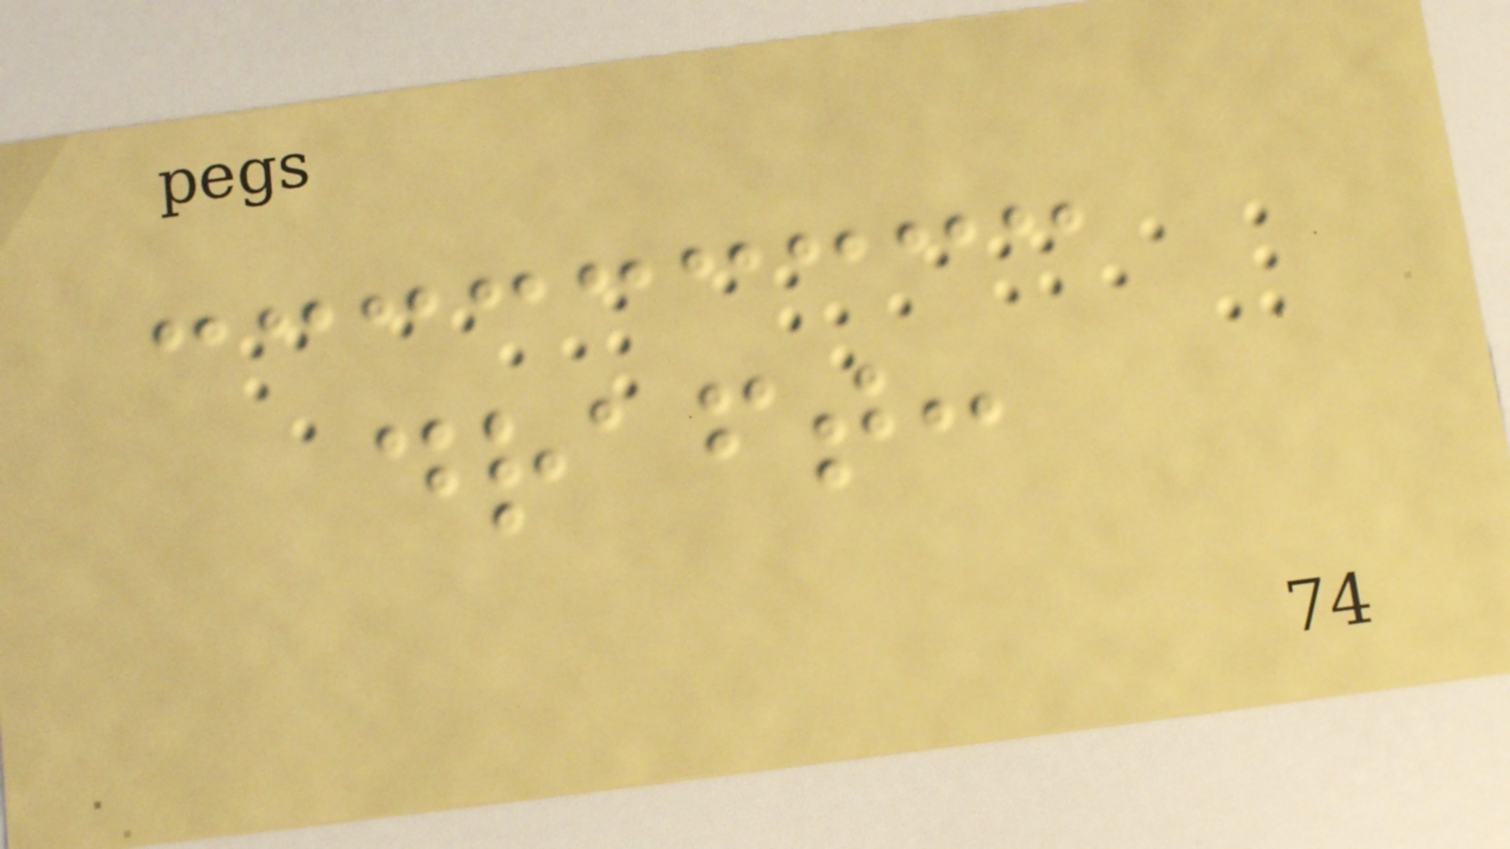draft:
